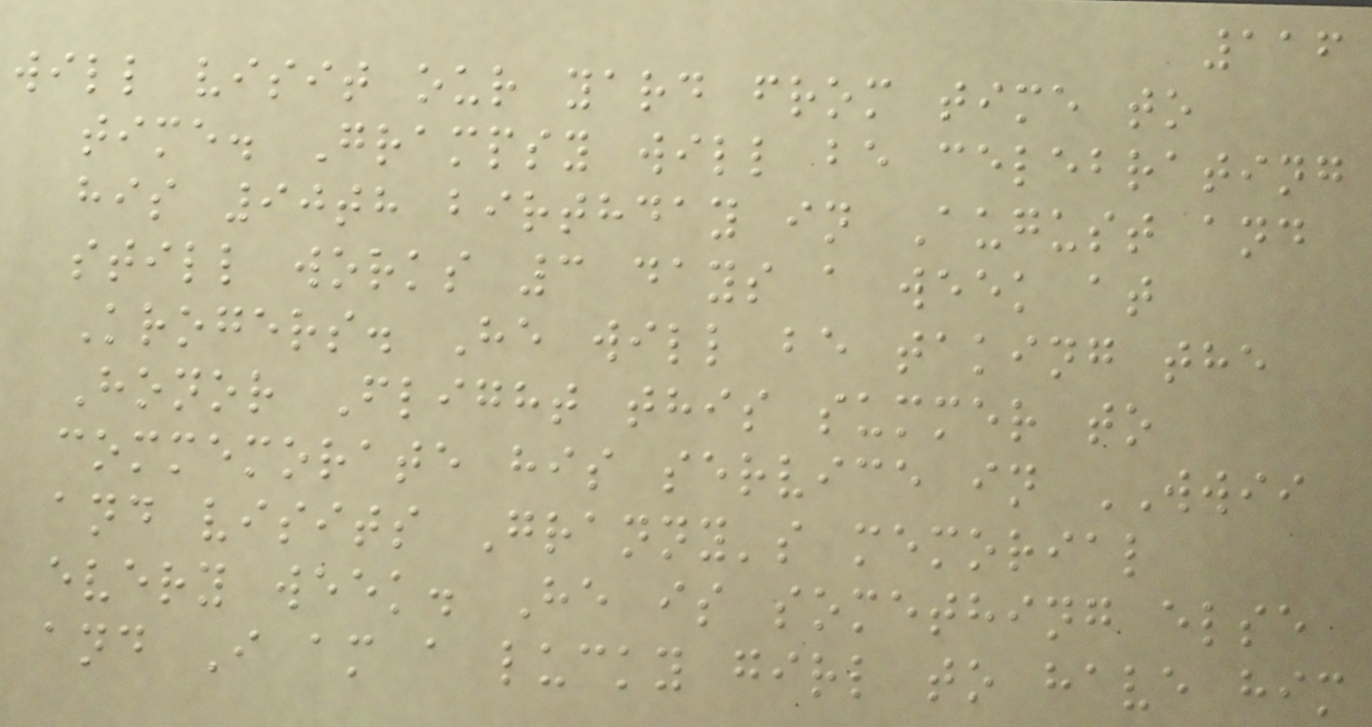116
will visit our yard from time to
time. Grampsy will be celebrating
his 90th birthday in August and
still works 3 days a week at
Krogers. He will be taking the
Honor Flight this summer to
commemorate his service in WWII
and visits Granny's memorial
every week. He is something else
and I am a lucky girl to have him
